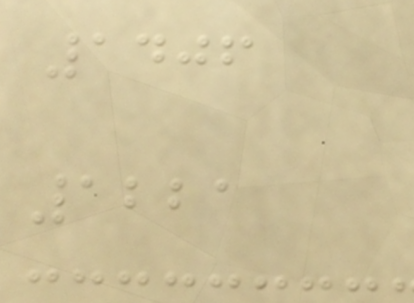1406
1221
